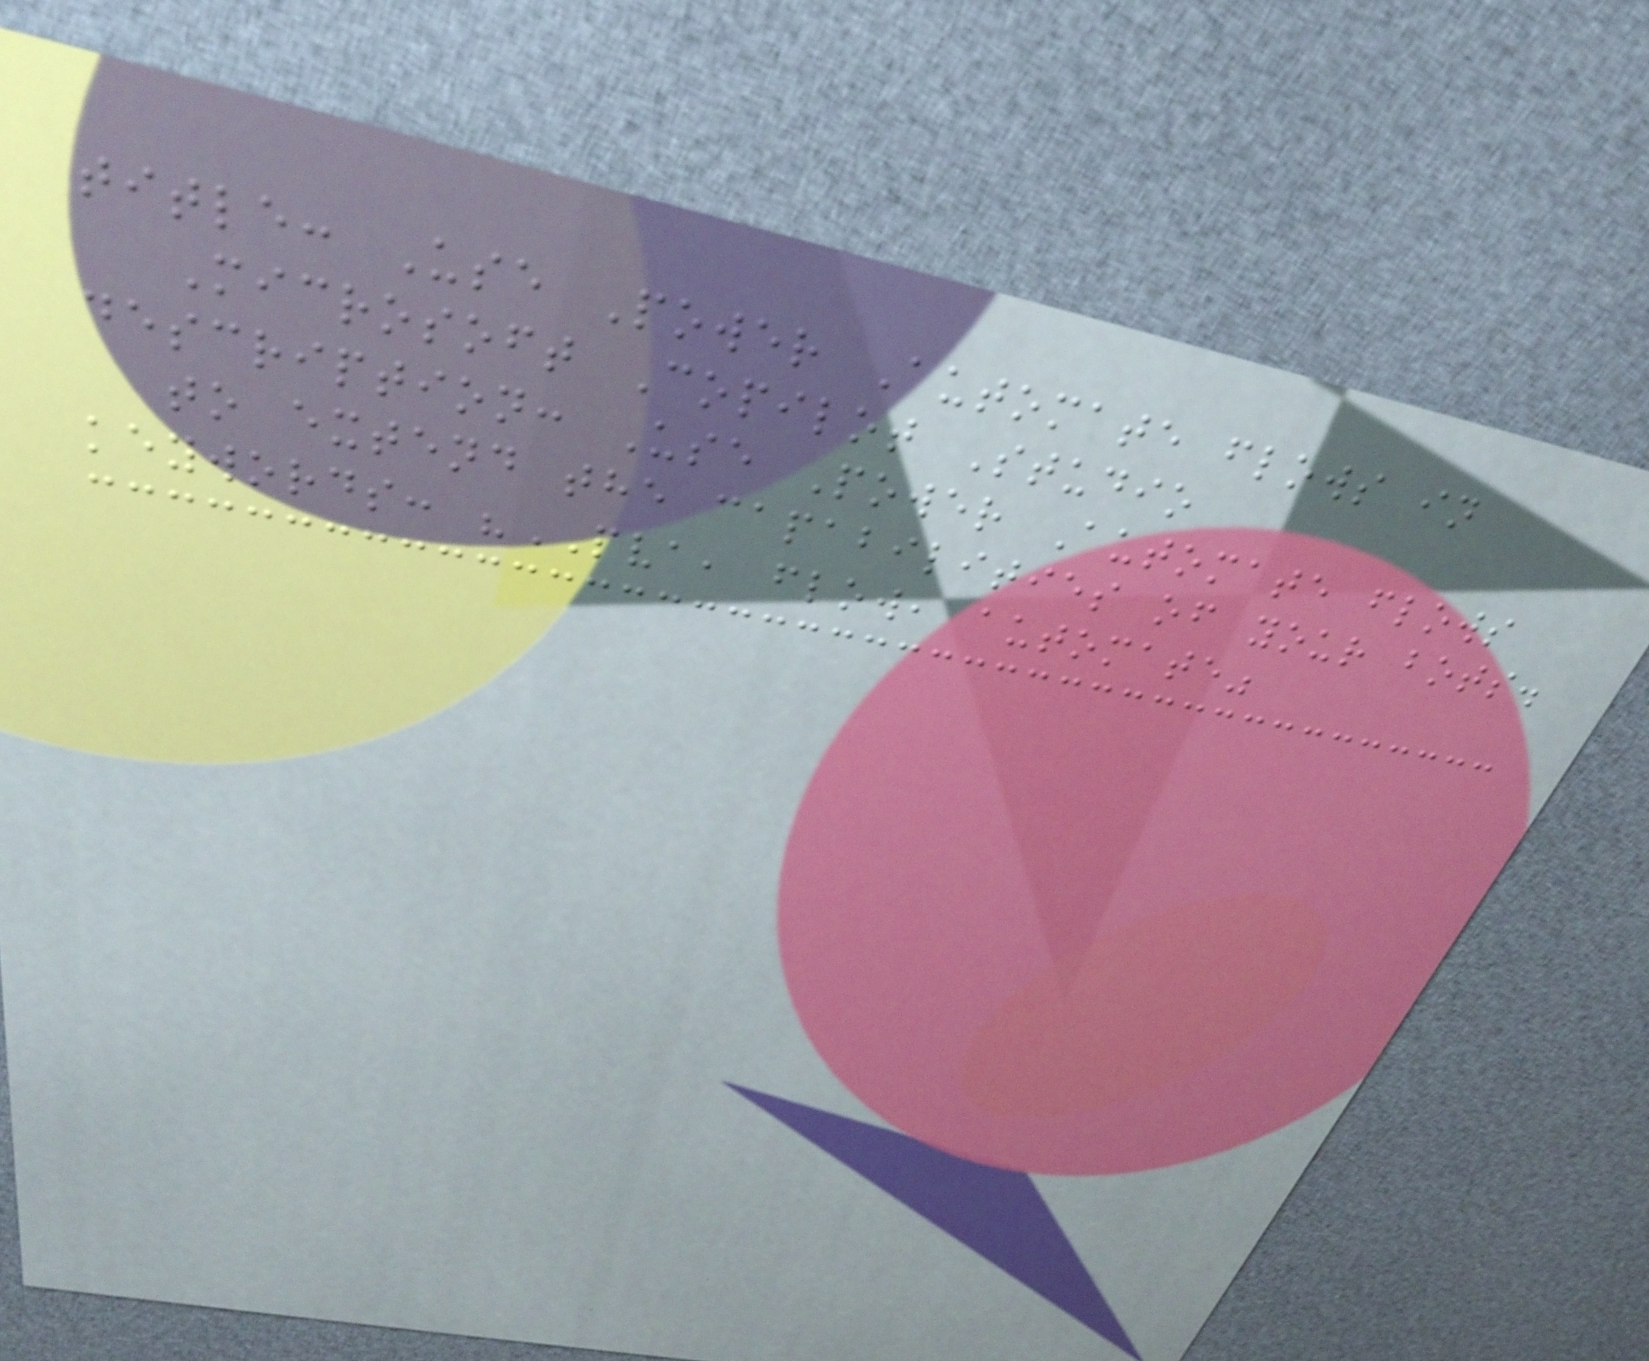title: Use Power Automate flows in
Microsoft Copilot Studio
description: Use Power Automate flows
to extend the capabilities of your bots.
keywords: "PVA, flow, automate"
